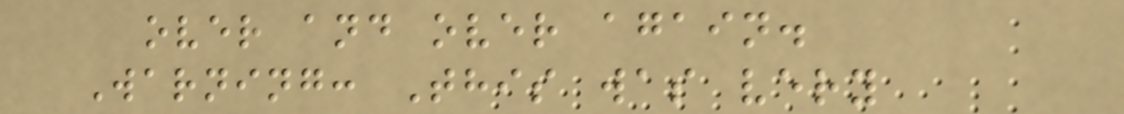over and over again.
Warning: This was very
